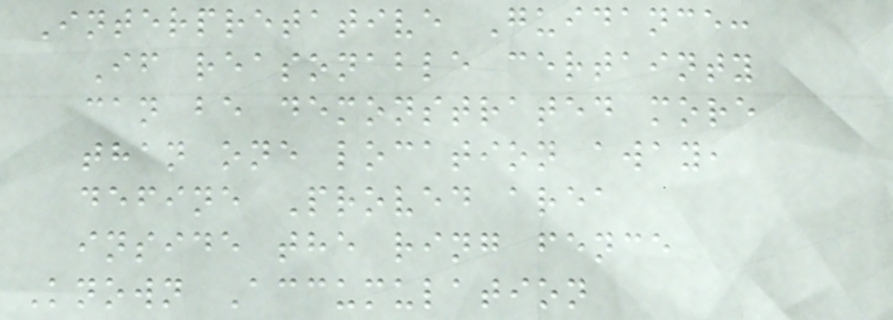Interpretative Guidance:
If reasonable certainty
can be demonstrated more
than one location away,
define Proved area
inside the ring fence
Known Accumulation
